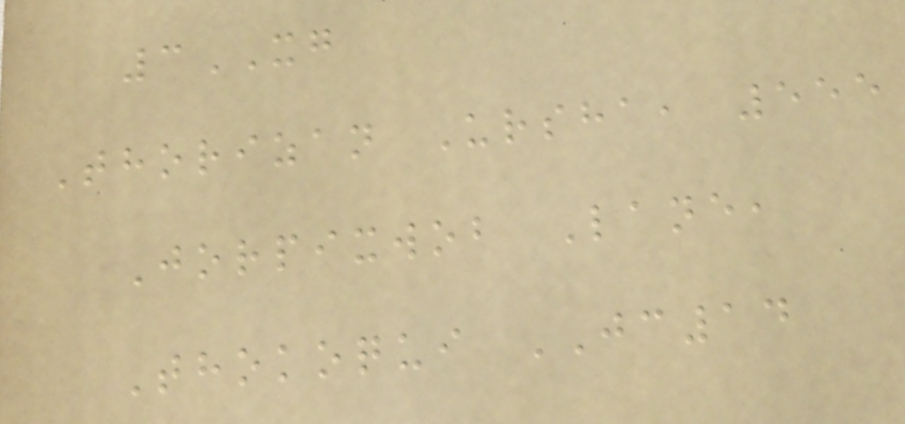3XG
Thorizan Ursha, 555
Jorpixwob Lane,
Thokoqui JC14
